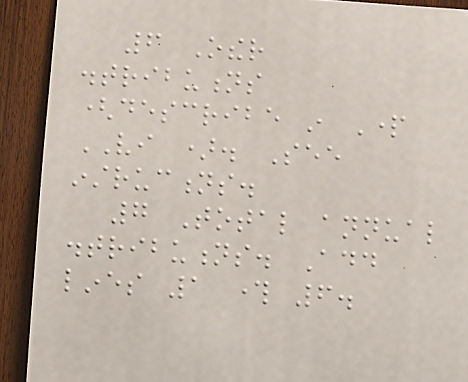6 Other
distributions
(describe in Part
VI ). See
instructions.
7 Total annual
distributions. Add
lines 1 through 6.
